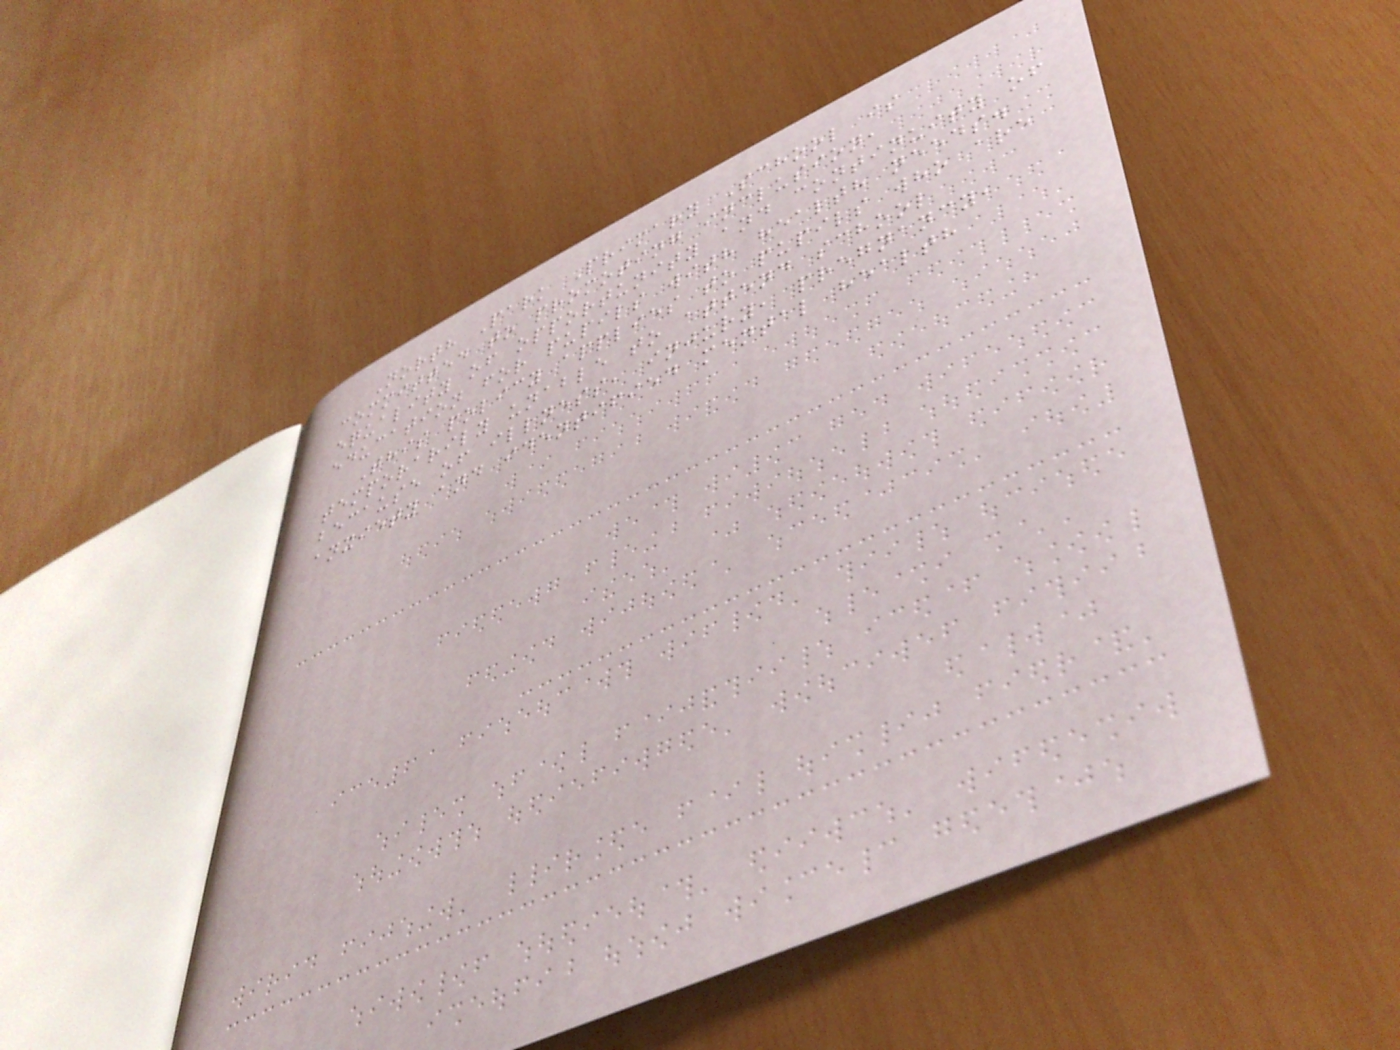North Park Primary School is
committed to promoting inclusion,
equality of opportunity and continuity of
education for pupils with health needs.
This policy applies to pupils who are
temporarily unable to attend school
because of illness, injury, pregnancy,
anxiety and identified mental health
